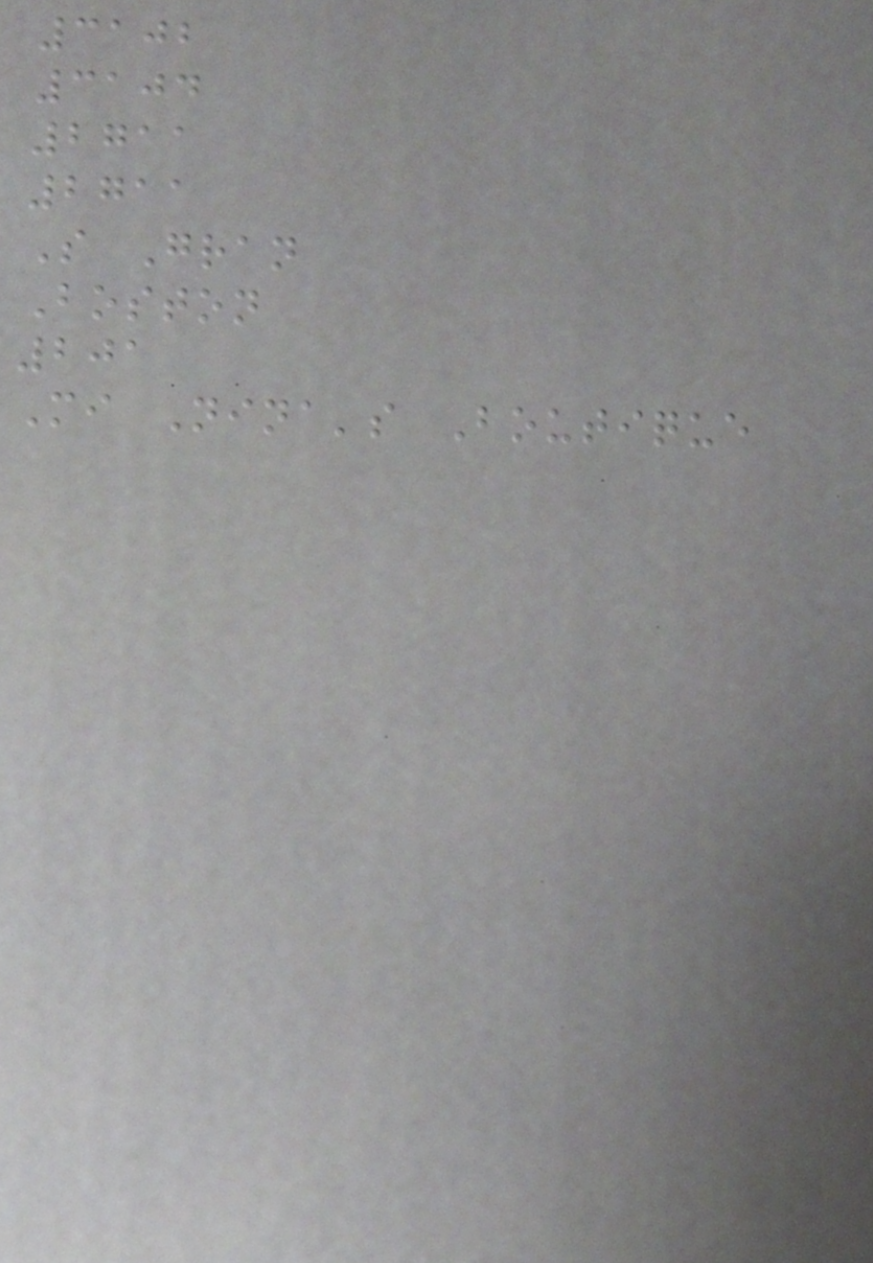3102
3104
2711
2711
S Gran
Boston
201
Mi Nina's Boutique
